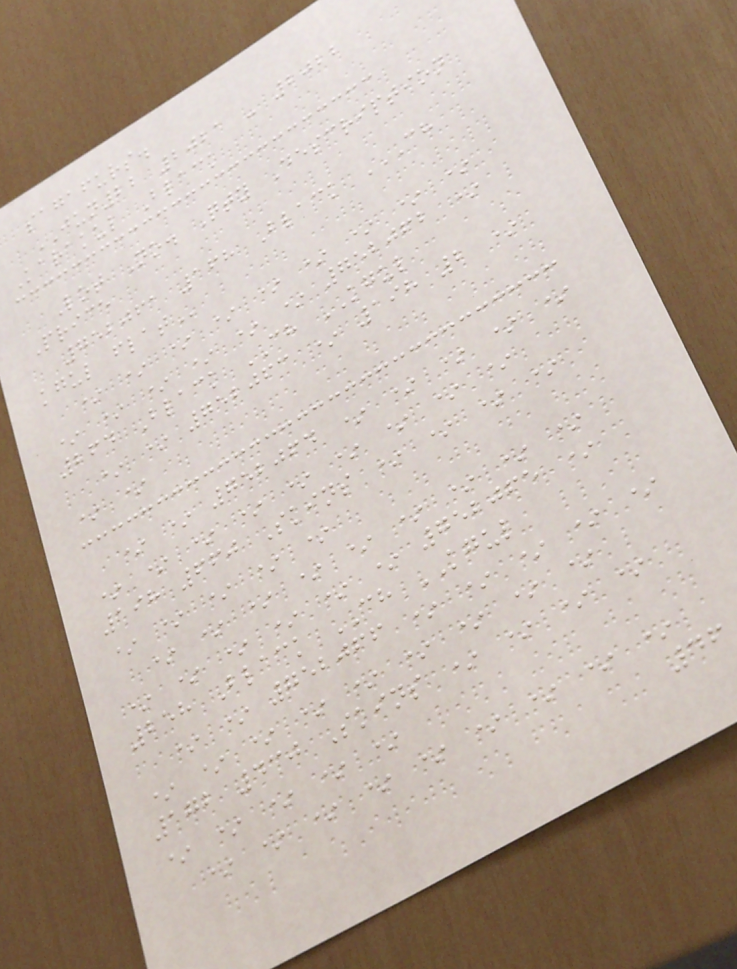sagafurs.
JUN22 2021 - 2022
Karakul Black
Lot No. Qty Description
Price
752061 168 Black CH
KGUL FLAT
* * * * * * * * *
* * * * * * 752062 *
264 Black CH KGUL
* * 752063 * 198 2 *
* *
* * 752064 * * * * *
* * * * * * * * *
198 660 Skins * * * *
* * * * *
* * * * * * * * *
* * * * * * 752065 *
258 Black CH KGUL
* * 752066 * * * * *
* * * * * * * * *
172 430 Skins * * * *
* * * * *
* * * * * * * * *
46
